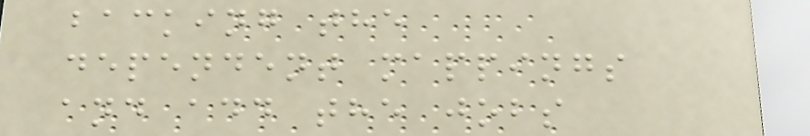backing the
dependent mappings
and add the jobs
